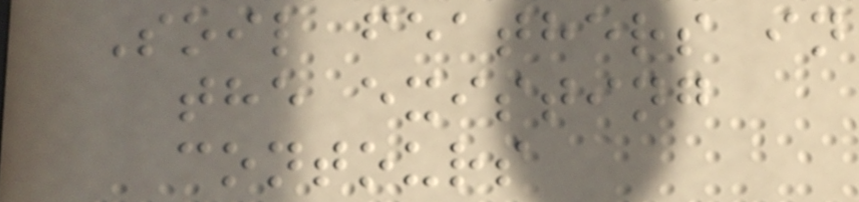Soil feathers in
the existing
contours
